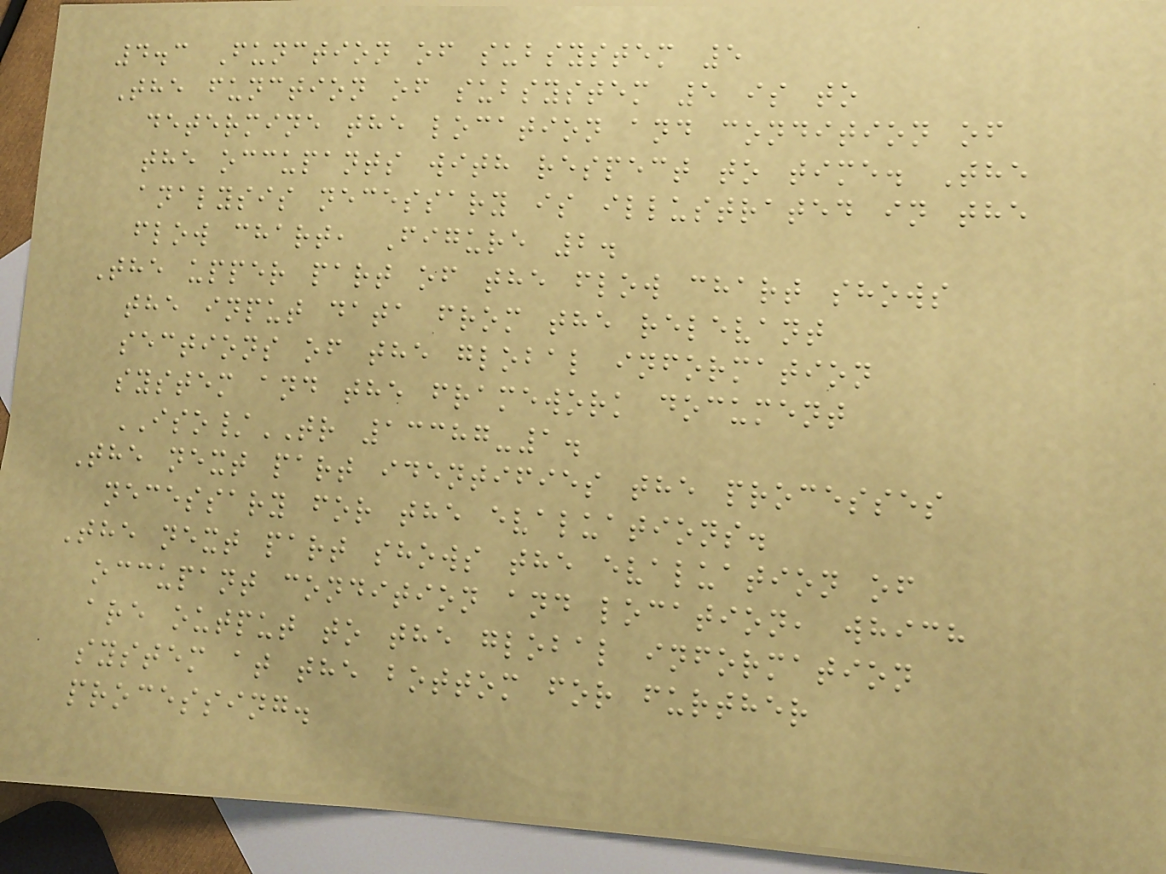4.3 Function of subsystem 5
The function of subsystem 5 is to
determine the location and condition of
the occupants with respect to time. The
analysis necessary is illustrated in the
flow chart, Figure 2.
The upper part of the flow chart shows
the input data from the relevant
sections of the global information
system and the framework document
ISO/TR 13387-1.
The next part identifies the processes
necessary for the evaluations.
The next part shows the evaluation of
occupant condition and location, which
are output to the global information
system at the bottom for further
processing.
